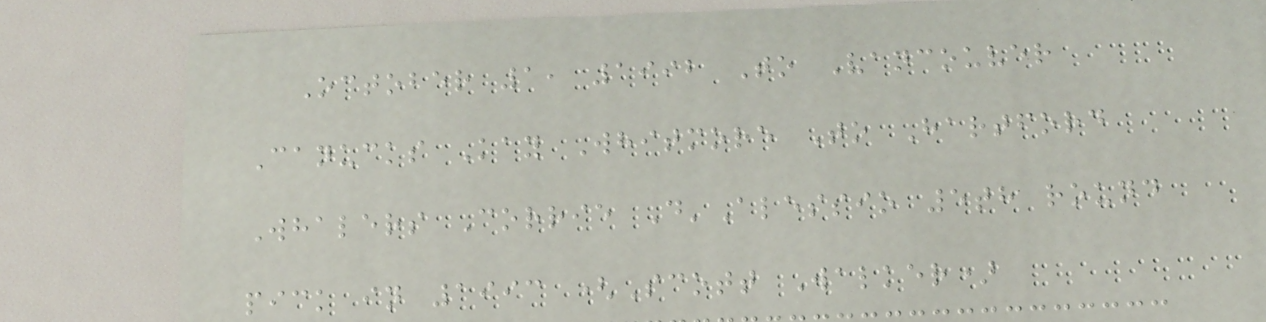October 1, 1992 To Vancouver
Canucks Kay Whitmore To Hartford
Whalers Corrie D'Alessio 5th round
pick in 1993 (Scott Walker)
